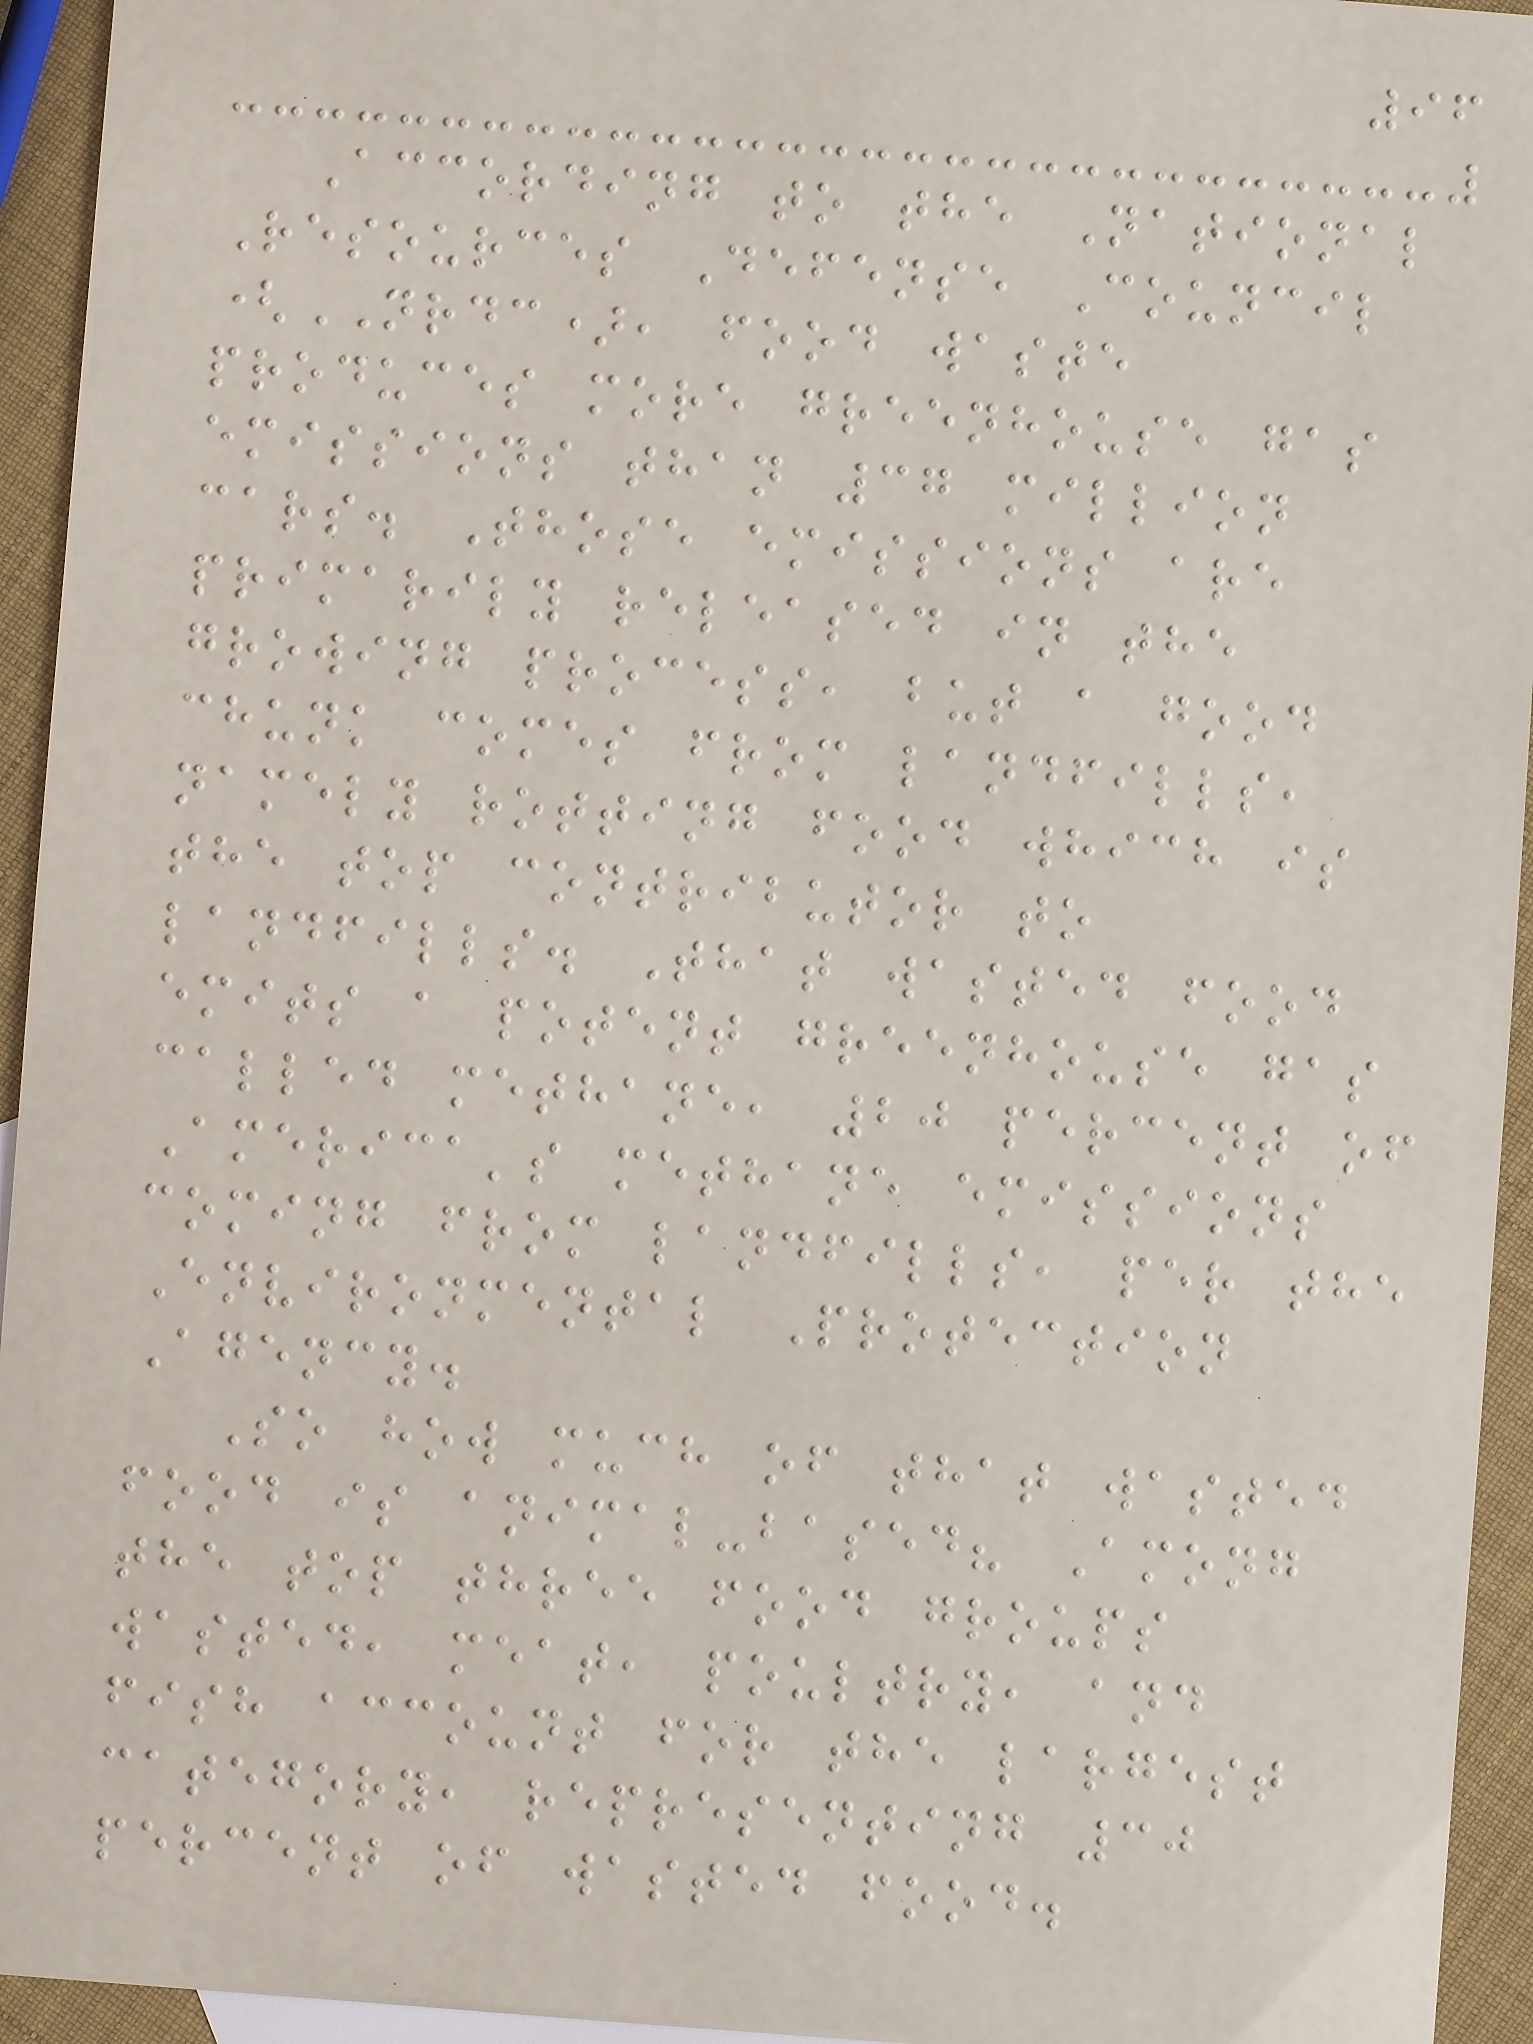96
According to the National
Resources Defense Council
(NRDC), food waste
produces more greenhouse gas
emissions than 37 million
cars. Those emissions are
primarily released in the
growing process, but a good
chunk comes from landfills,
namely rotting food which is
the top contributor to
landfills. That wasted food
emits a potent greenhouse gas
called methane, 20 percent of
America's methane emissions
coming from landfills, per the
Environmental Protection
Agency.
So how much of that wasted
food is animal-based? Among
the top three food groups
wasted, meat, poultry, and
fish account for the largest
category, representing 30
percent of wasted food.
